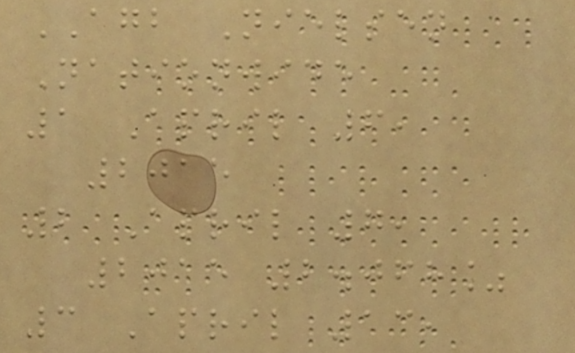AGB Nielsen
Nationwide
1 April 6,
2015
2 April 7,
2015 2.068%
3 April 13,
